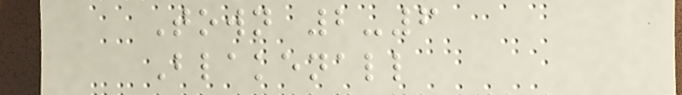Town 2-6
Blakenall
